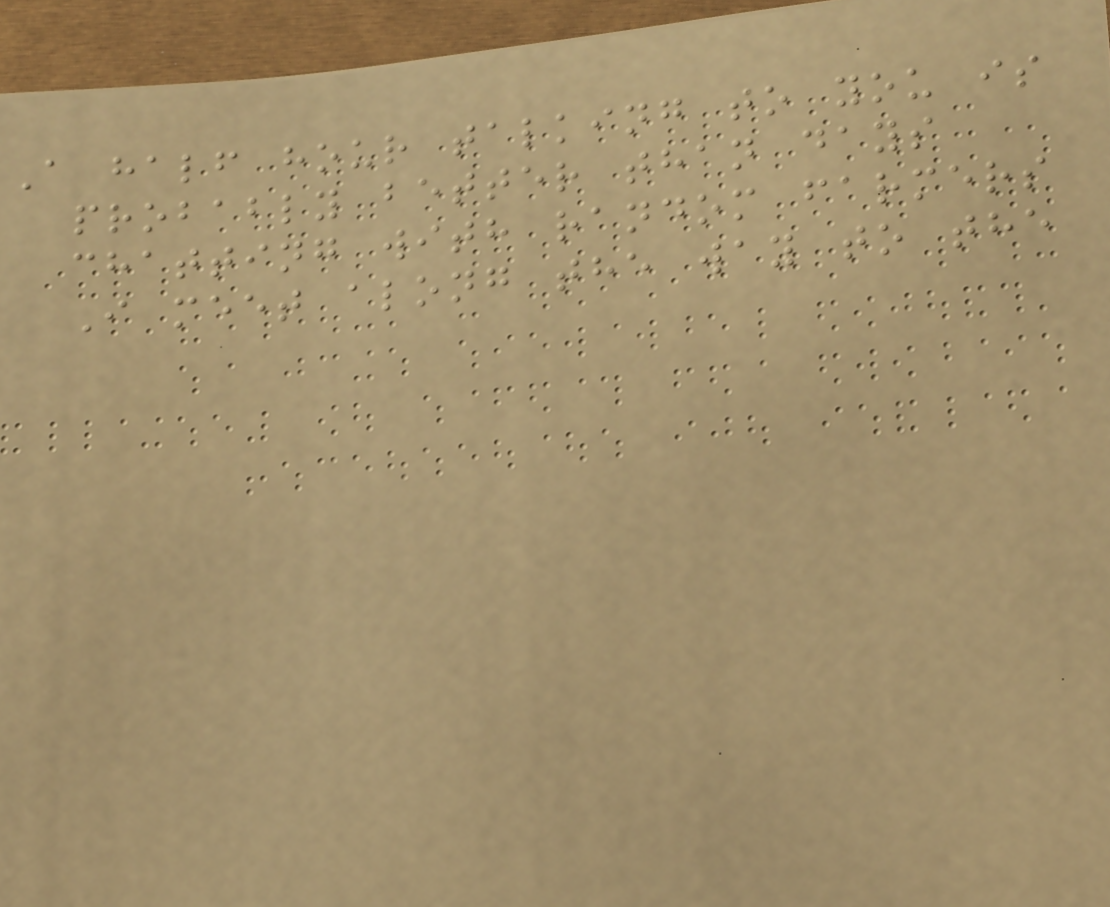A half hour talking to you is
probably better than days
chatting with random farmers
I meet along the way to the
